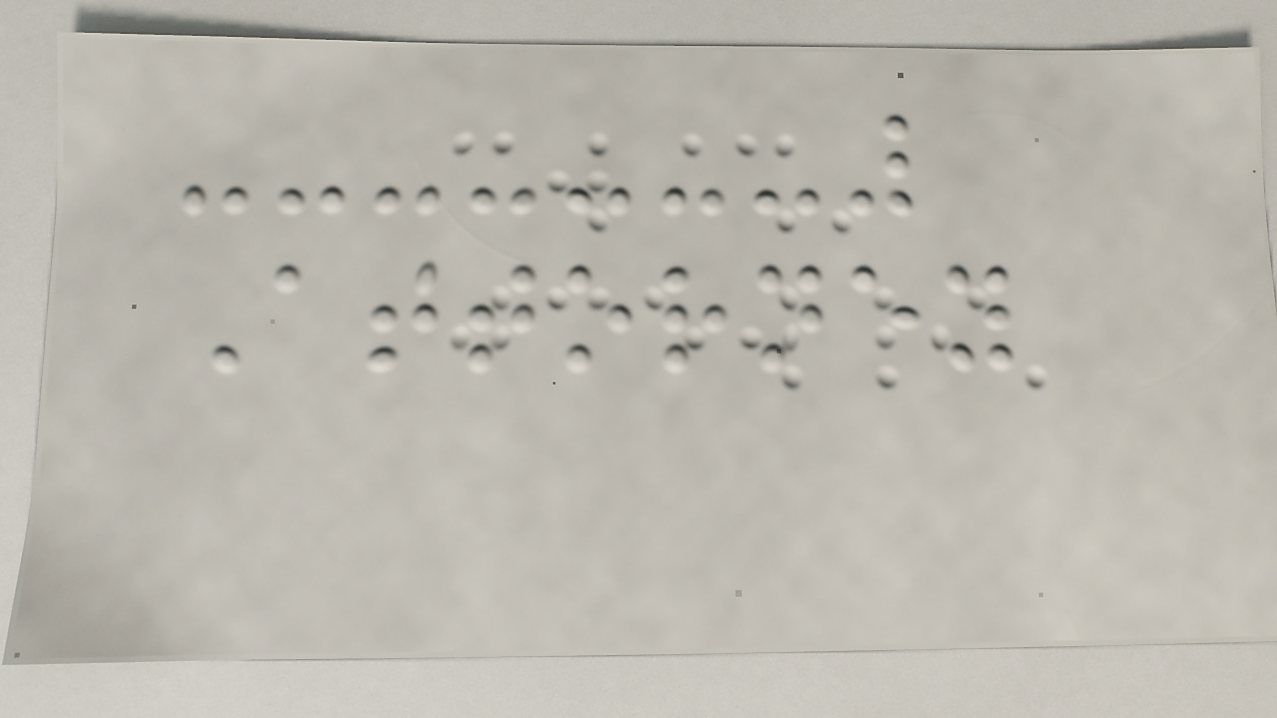Attorney
